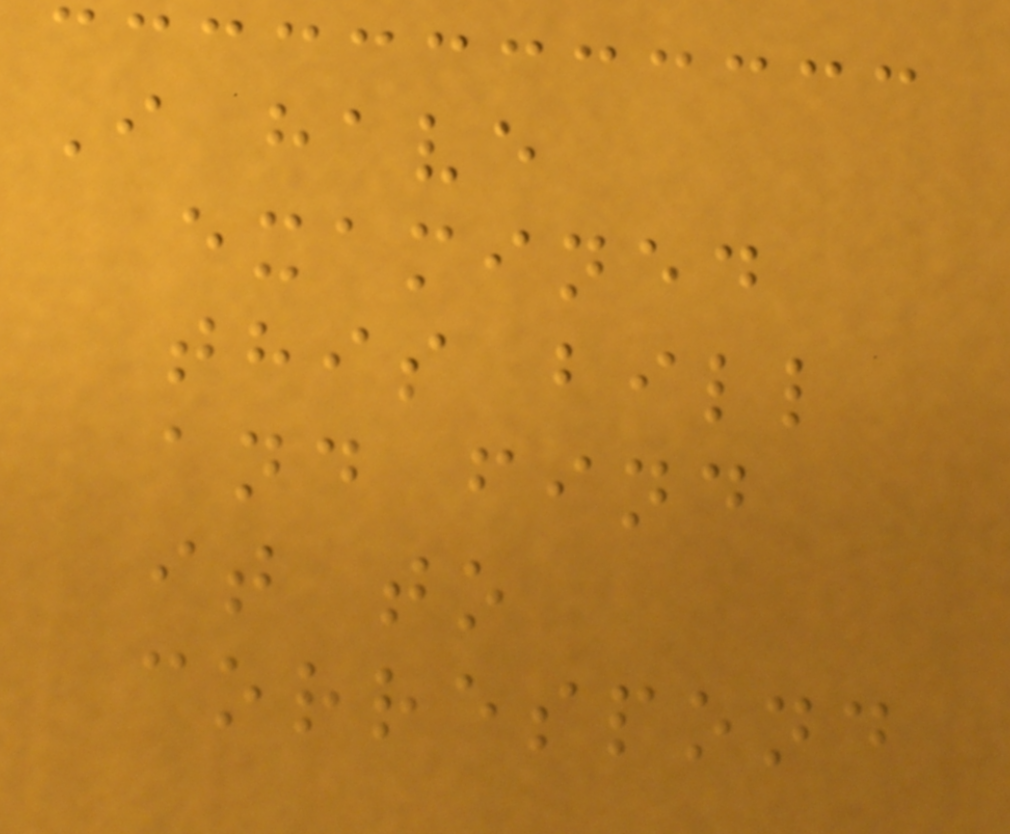I have
examined
this bill
and find
it to
correspond
